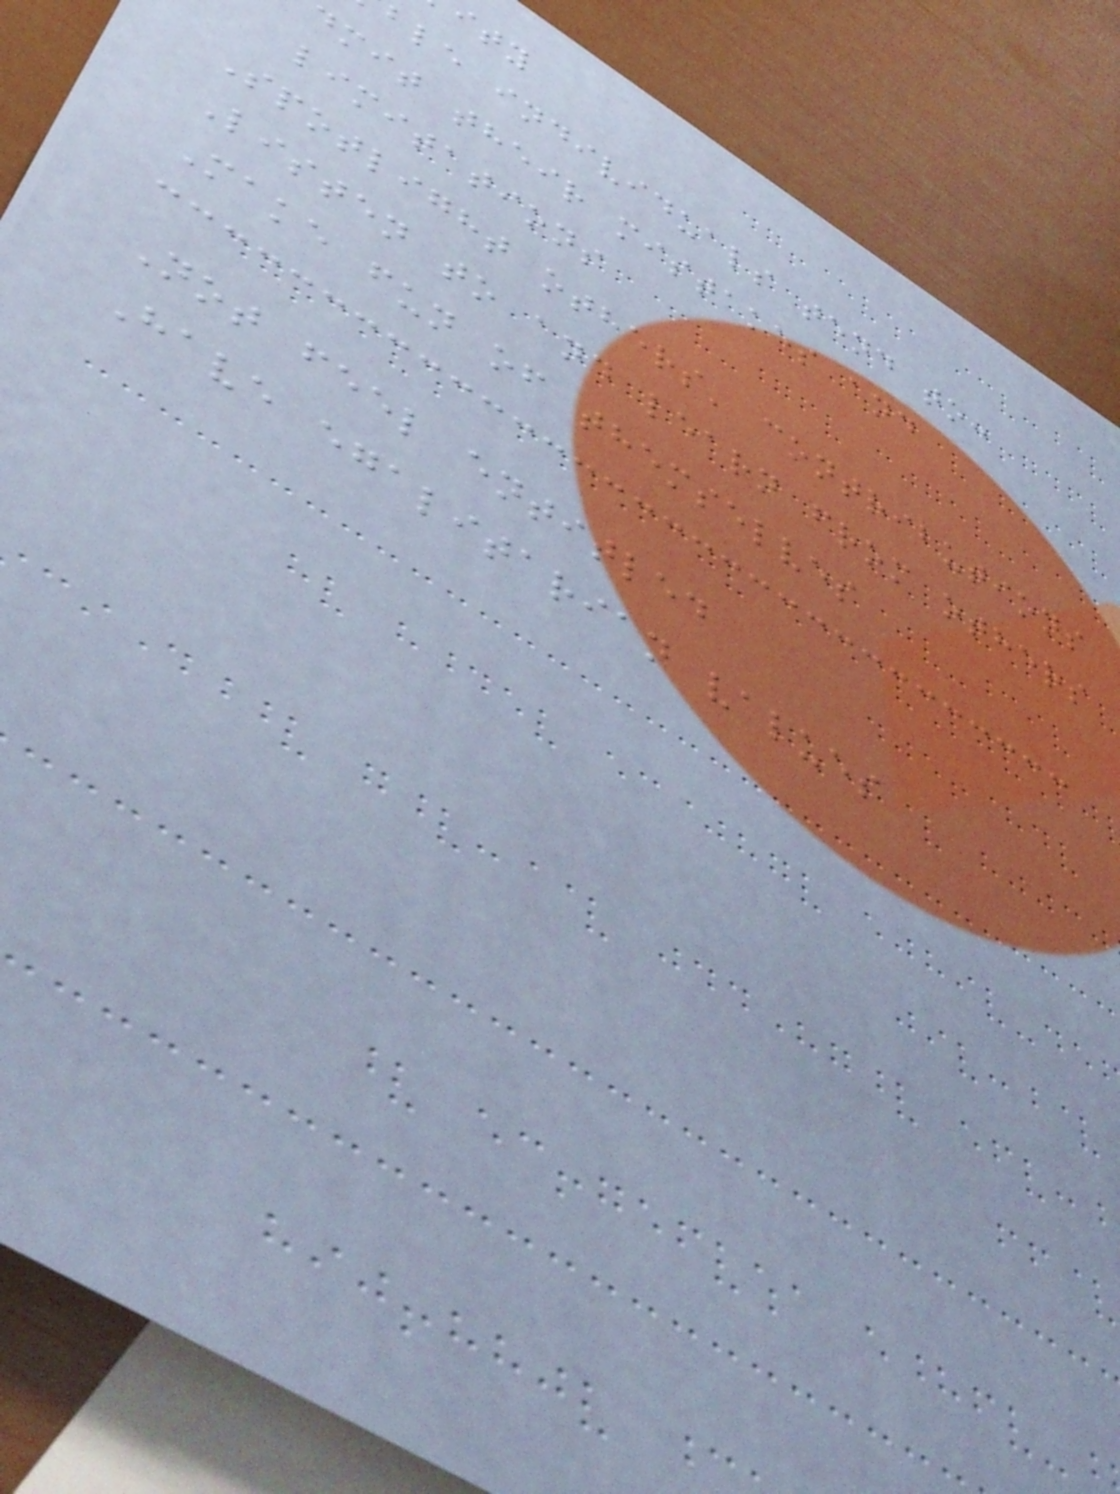ble individuals tend to:
dmit their mistakes and
limitations
Spotlight others' contributions
Listen to and learn from others
Make fun of themselves
Not feel entitled
Have egalitarian values
